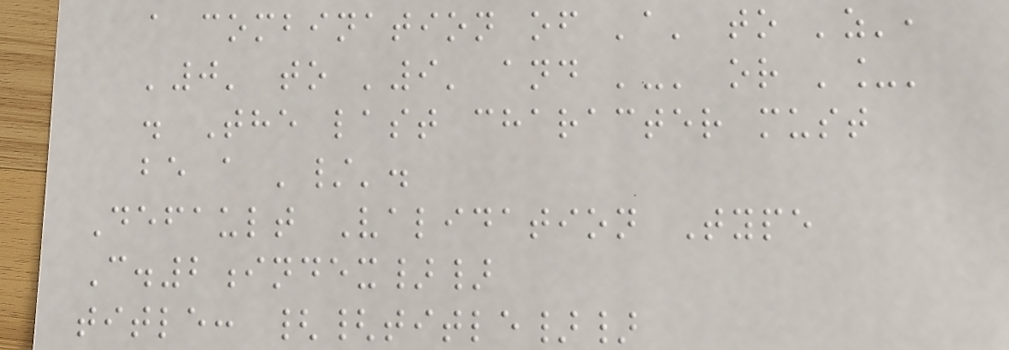a combination of 'a' to 'z',
'0' to '9' and '-' or '_'
. The last character must
be a '/'.
Default Validation Type
C.2index}}
title: {{title}}
